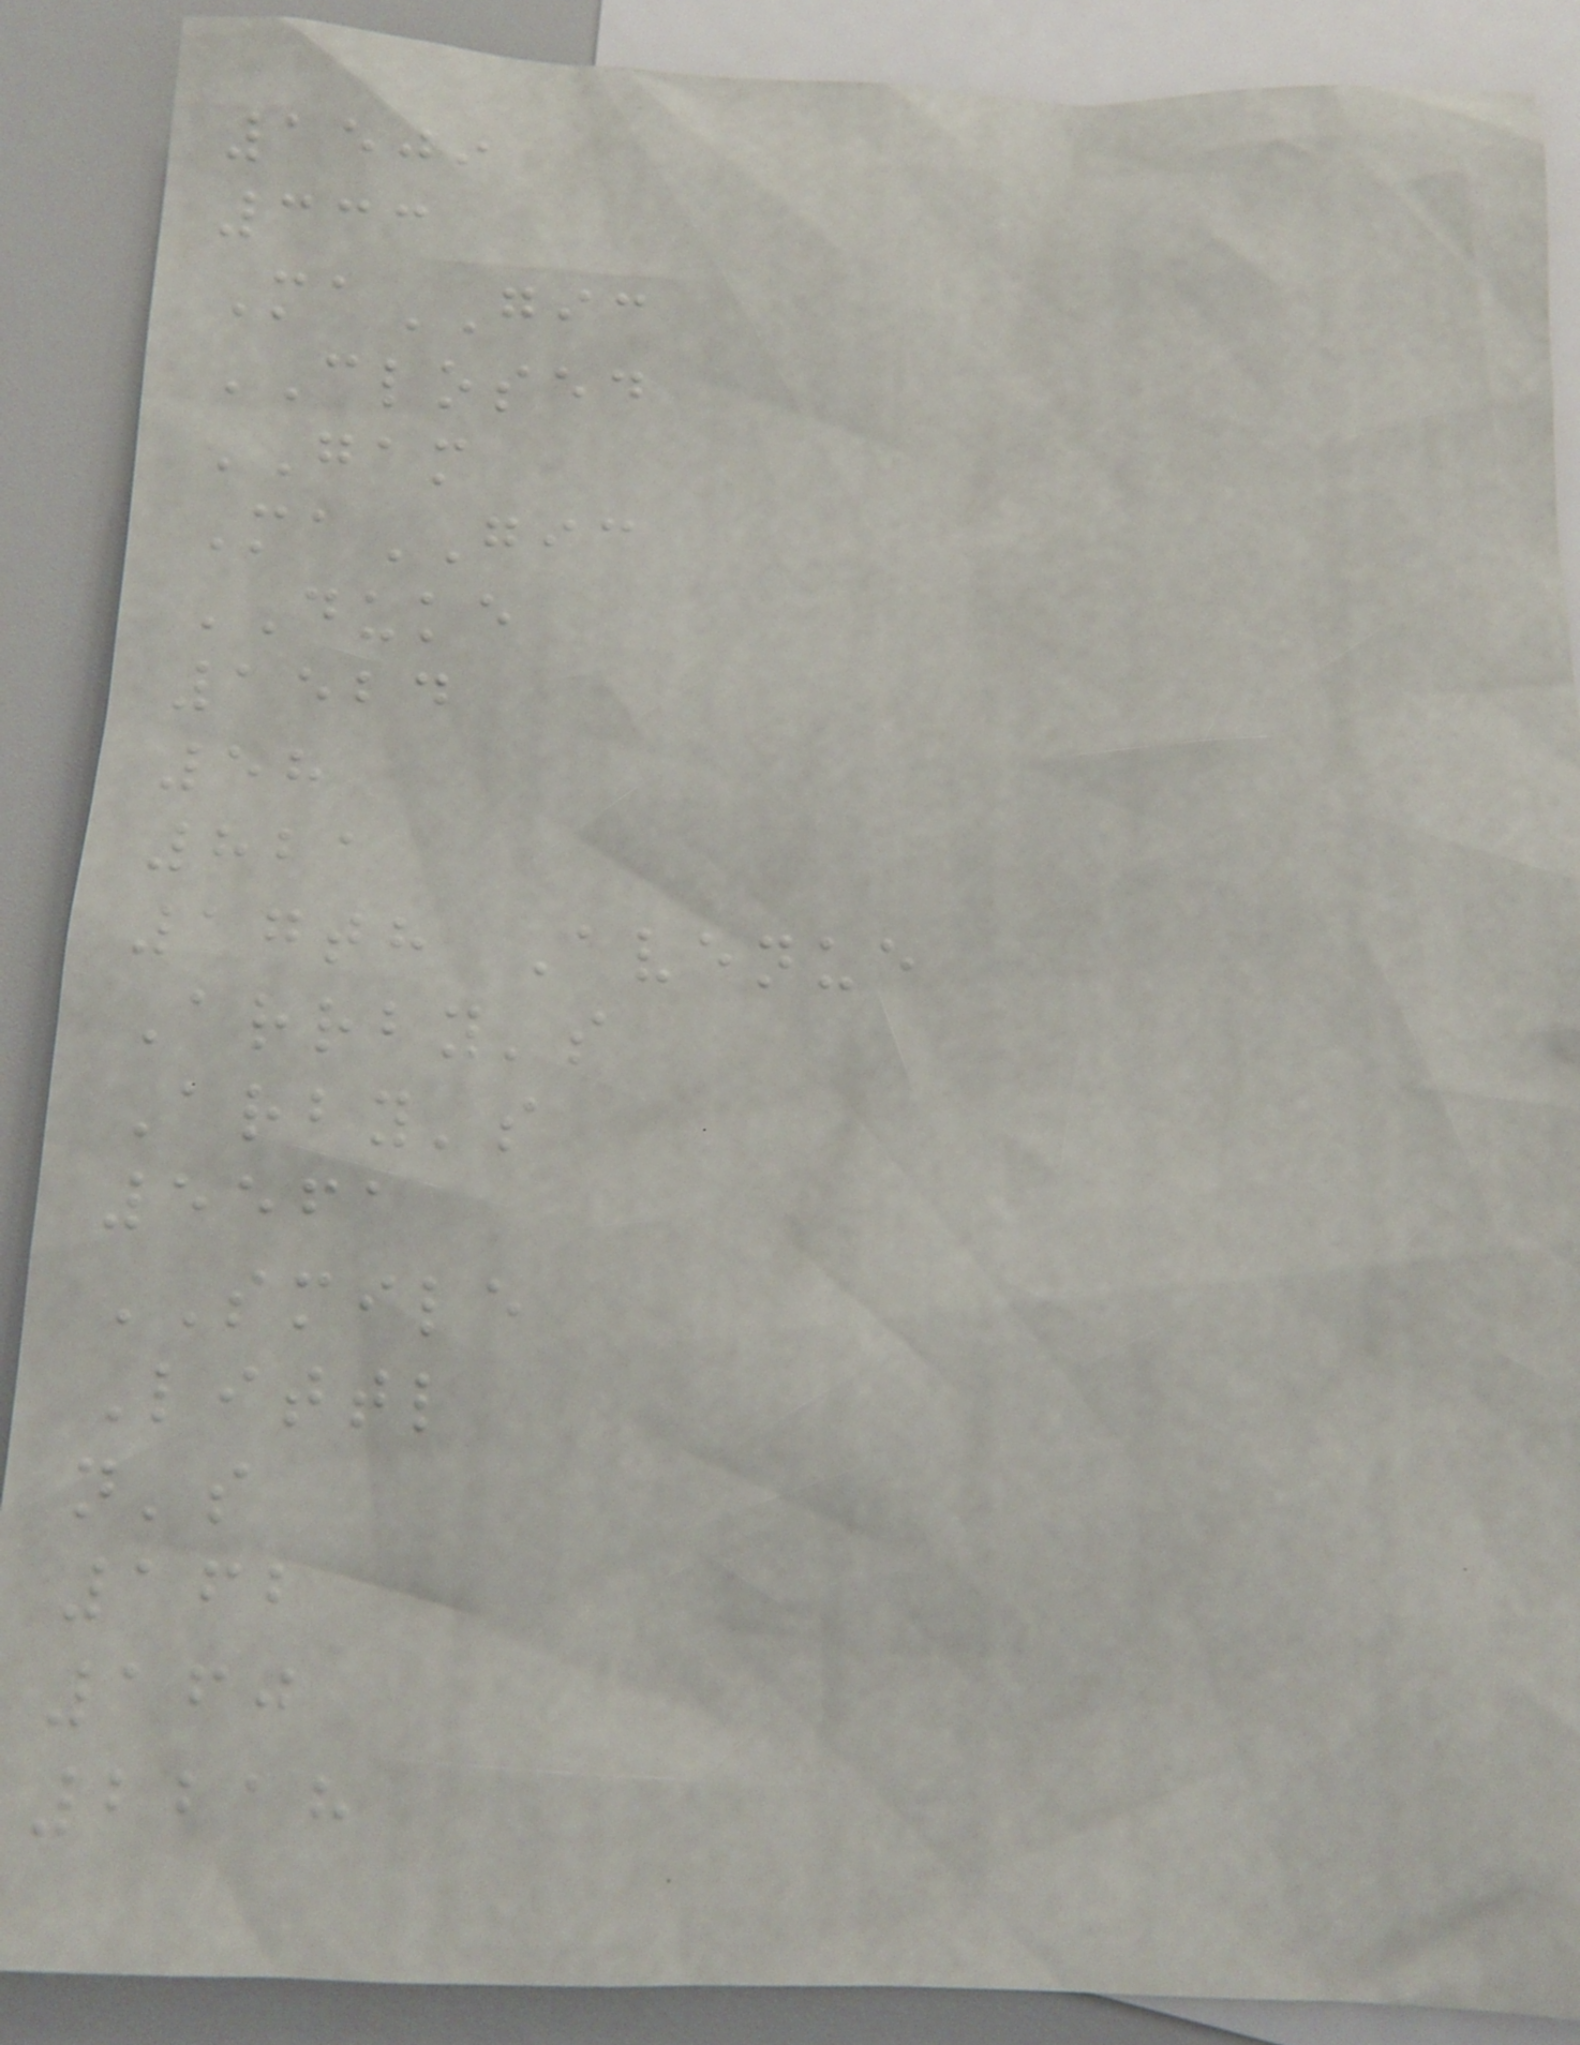1509
333
MaGIC
CLOSED
GAM
MaGIC
DUKE
1524
58
821
17th Avenue
Arrby's
Arby's
5561
SMILE
Littl
n's
162
160
2218
